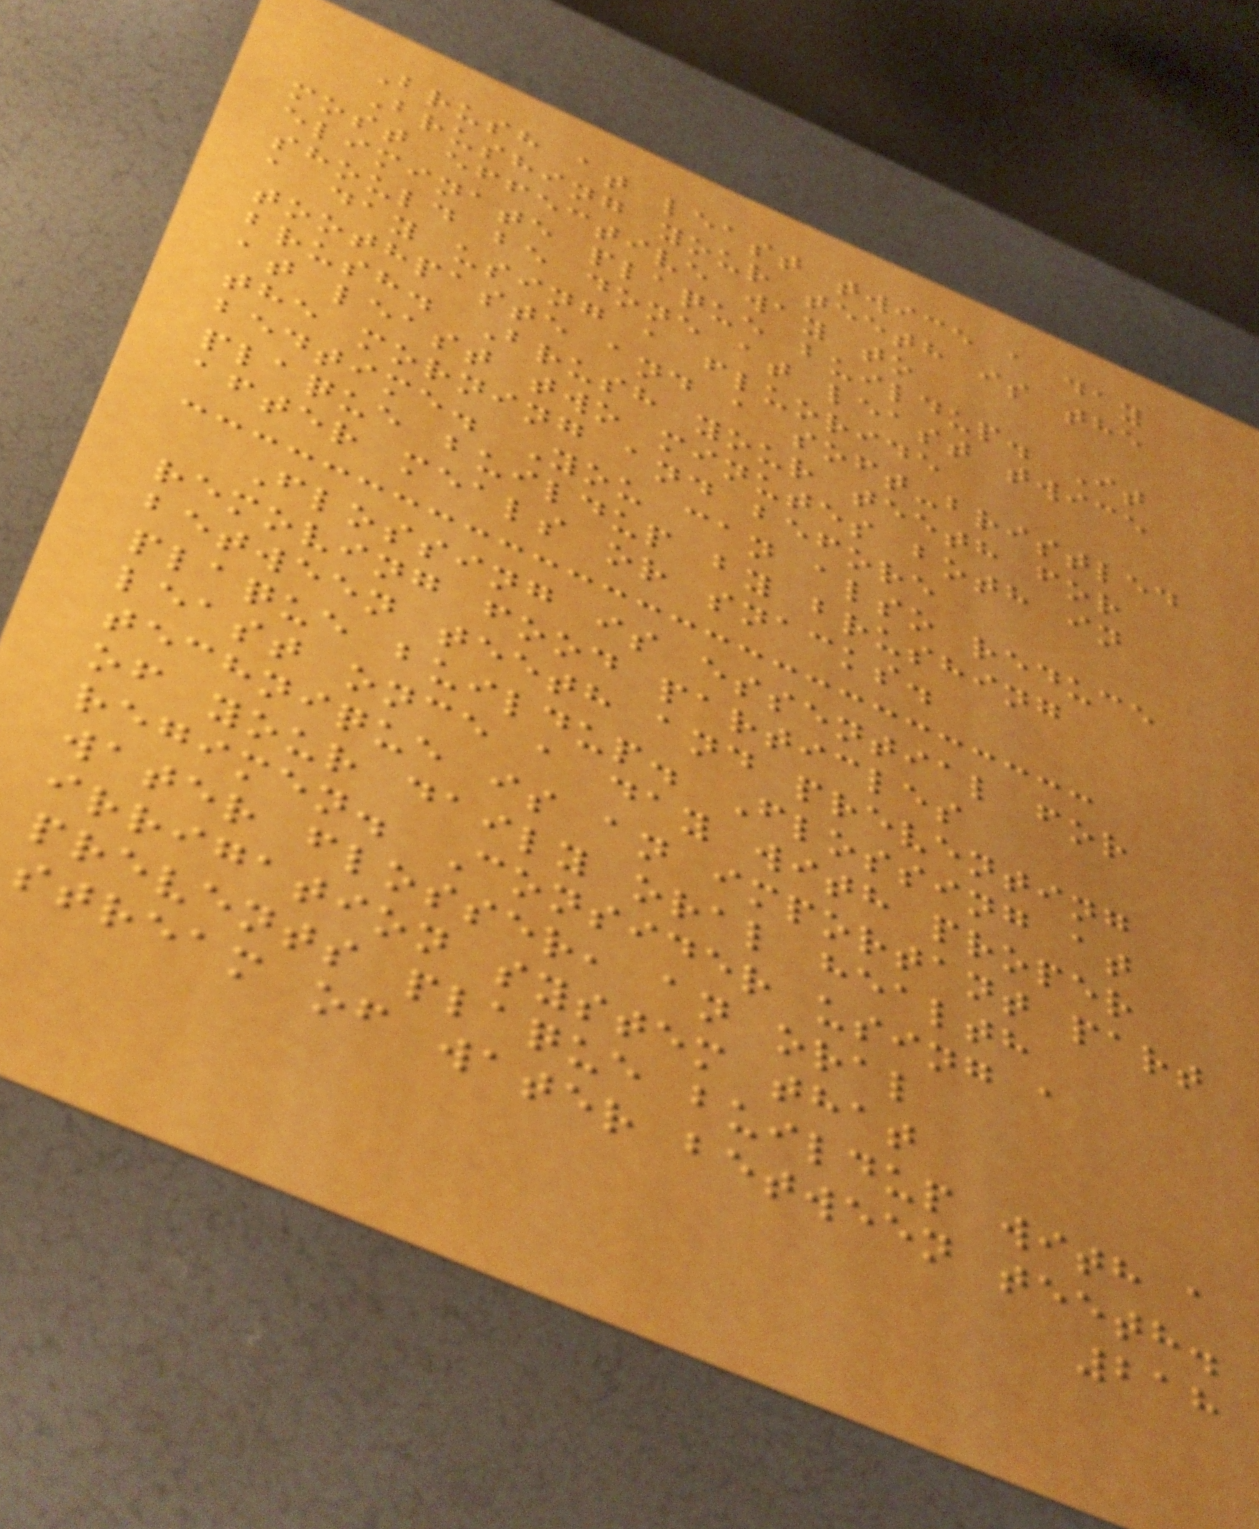Brush at least twice a day
Brushing your teeth is the
most effective way to
eliminate plaque buildup. It
should be done at least twice
a day using a fluoride
toothpaste and a soft-bristled
brush. Brush your teeth for
at least two minutes both in
the morning and before
bedtime. You can also reduce
plaque buildup by brushing
after meals or snacks.
Flossing is essential for
removing food particles
between teeth and preventing
plaque buildup. Flossing at
least once a day with proper
technique is an important part
of your daily oral health
regimen. Consider using a
water flosser, an oral
irrigation system that
prevents plaque buildup with a
stream of water between teeth.
218
